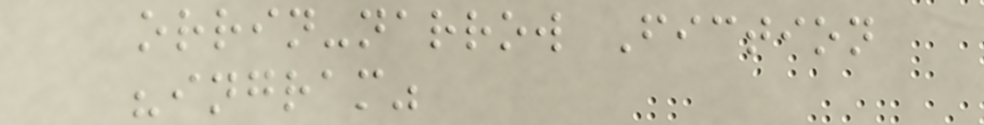orrin-narrow Fiction
"ingram"
